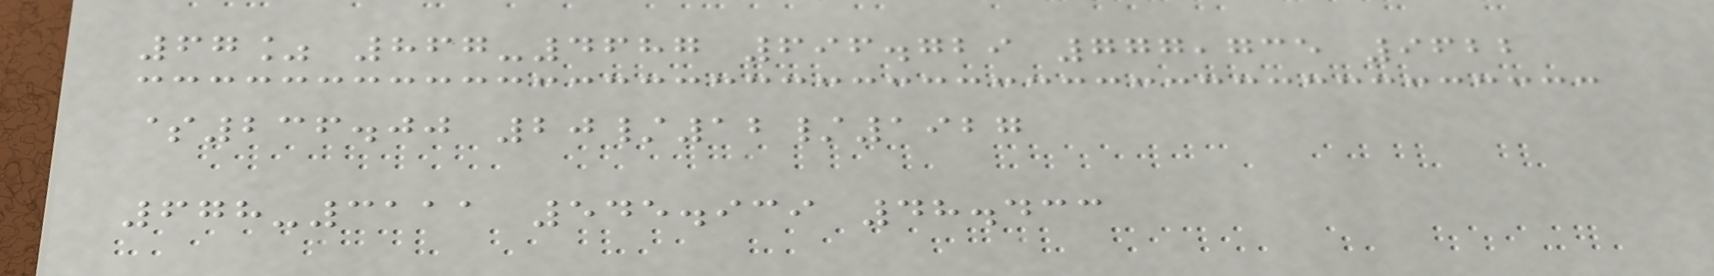67% 867-4687 696.729 777,735 9622
$236.00 20/12/1927
678-3111 545.939 48.433
